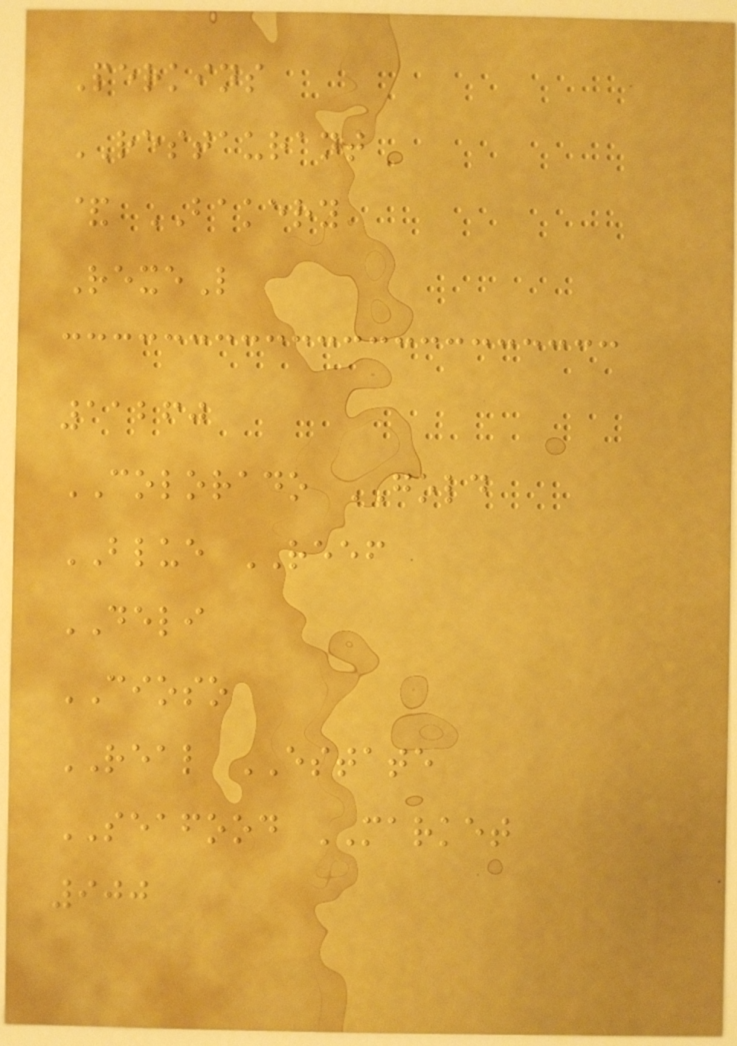Perkins
RESTAURANT
& BAKERY
RexeL
11260
COLORADO GOLD
BLUE REEF
DELI
CIOSO
REAL ESTATE
SEAFOOD MARKET
900
